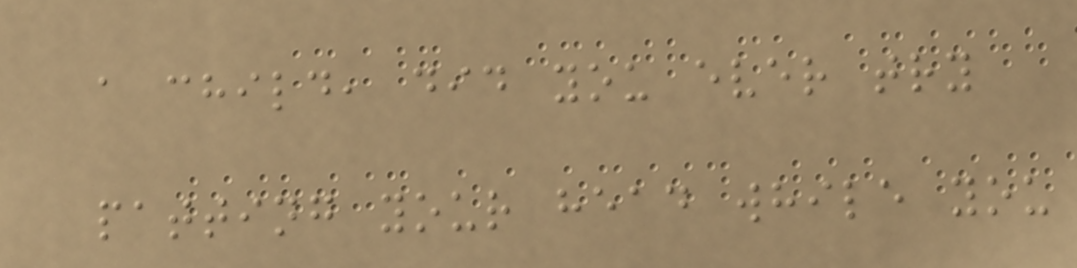a child, did you ever try
patting your head while you
